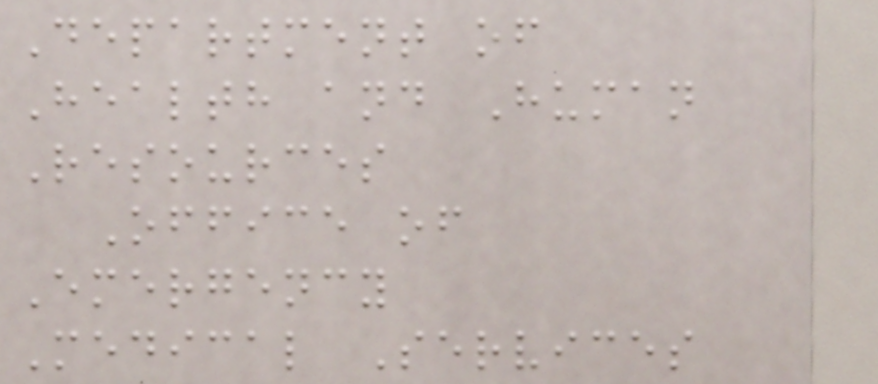Department of
Health and Human
Resources
Office of
Emergency
Medical Services
